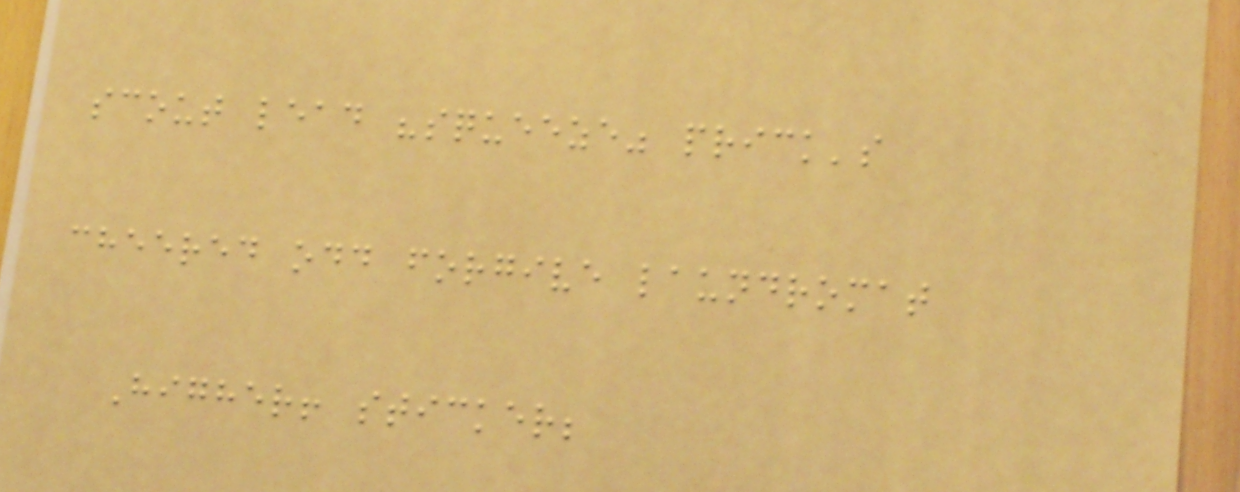scout lead "squeeze" prick's
cheered odd forgive laundromat
Higher! sticker;
